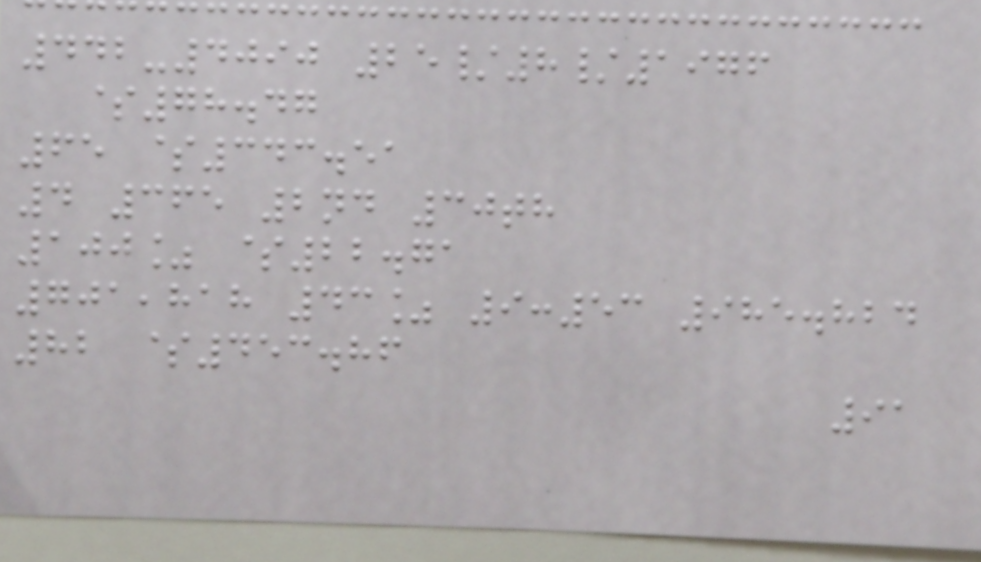442-4090 25/8/1976
$78.47
65 $343.51
4 365 2nd 30th
100% $22.71
701,818 43% 9:53 985.824
82 $453.86
91
